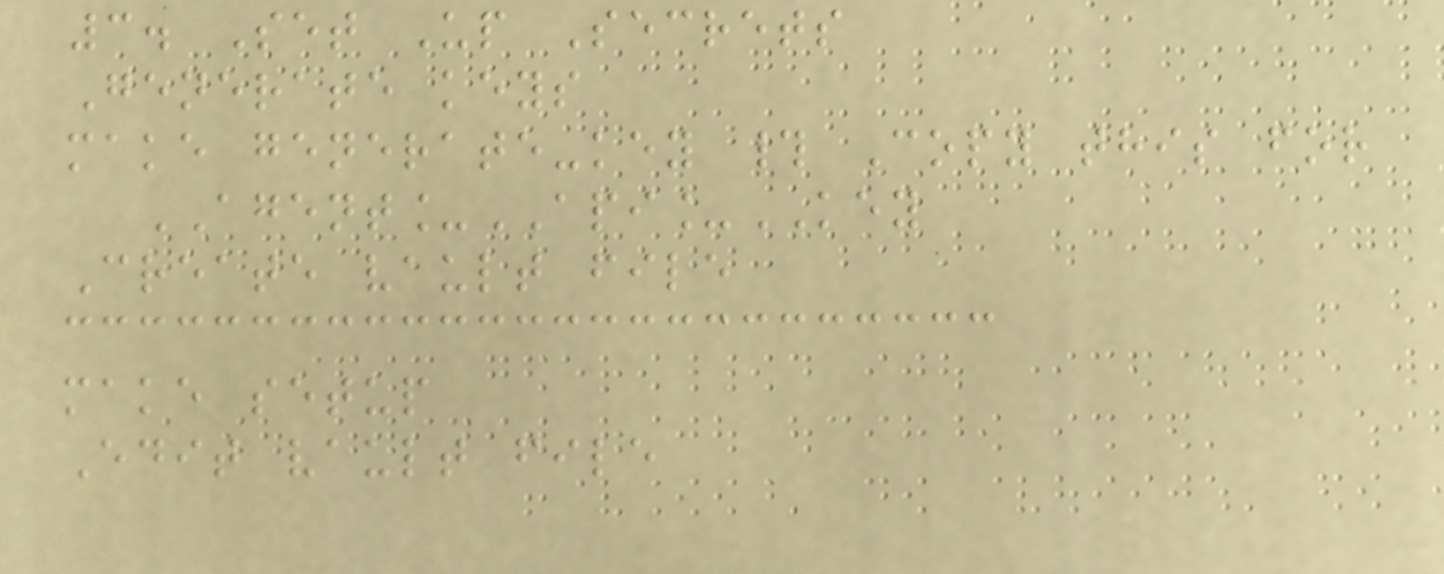3. Set Up Secrets
Generate keys
make generate-key # Copy this for
AGENT_API_KEY
Create vault file
make setup
Edit vault file
